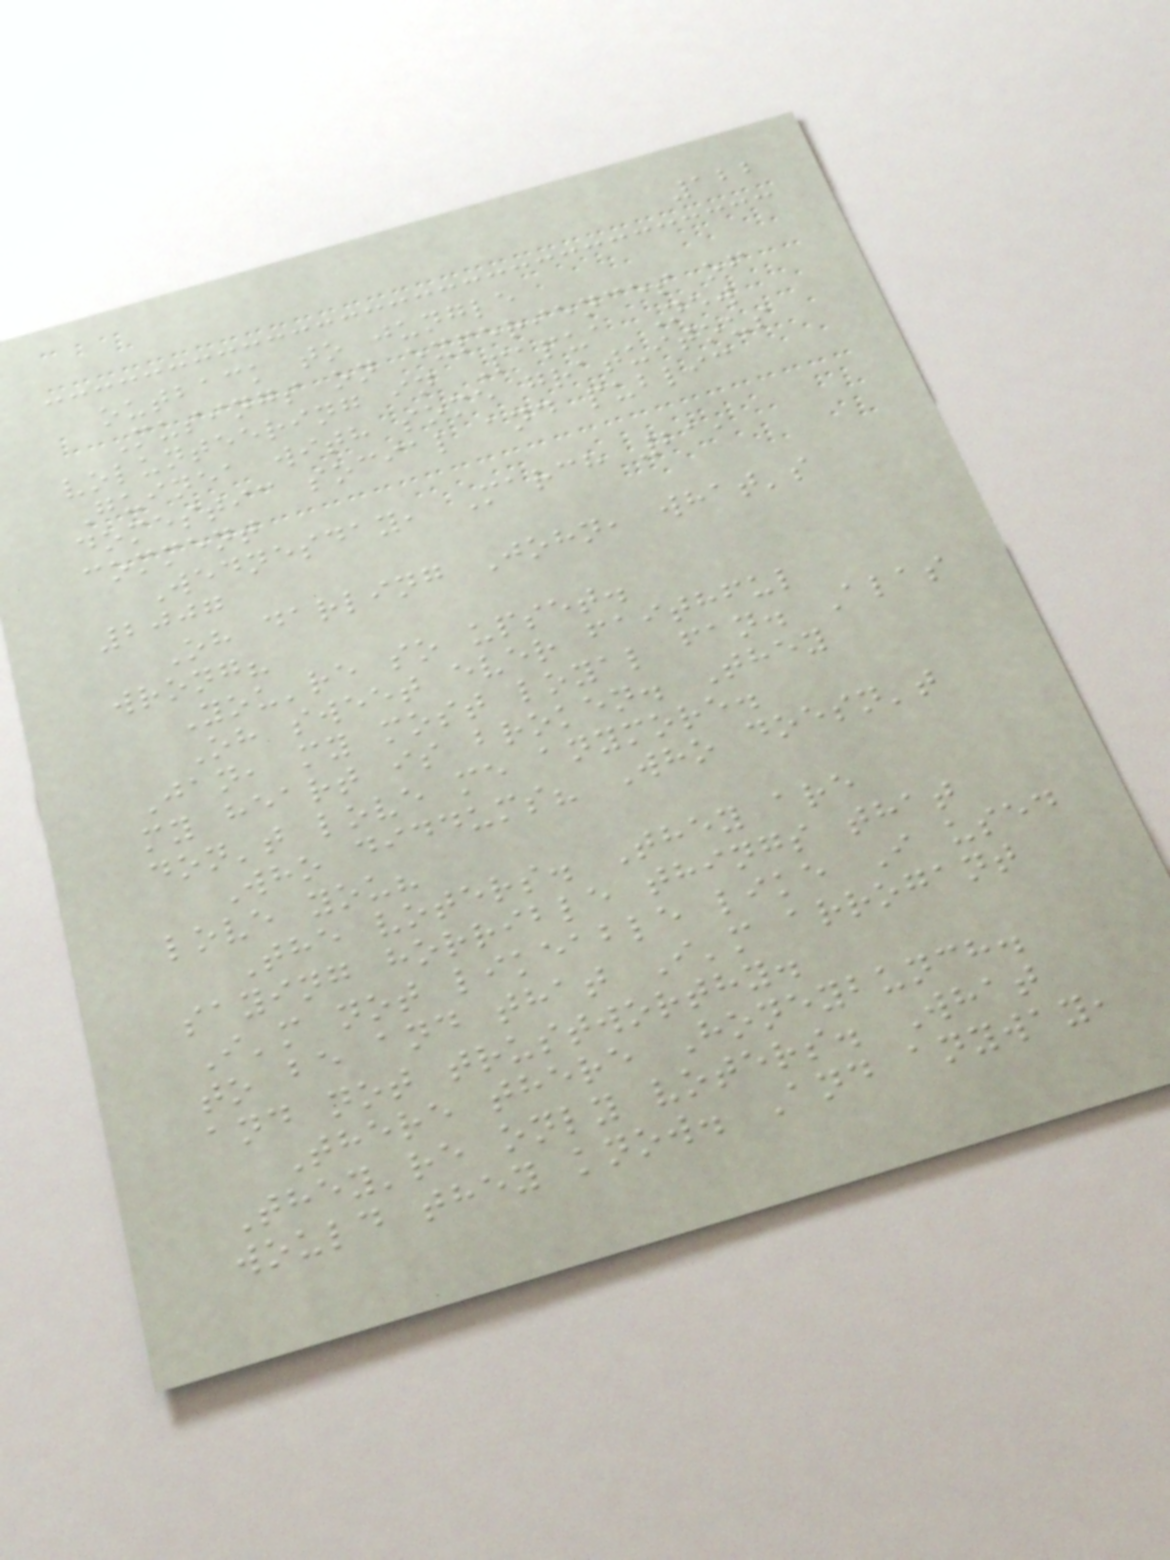122
outback to jungle
Musings on experiences of
volunteering in Papua New
Guinea with some gratuitous
domestic social and public
comment
Wednesday, March 21,
2007
Oh darling John, what's
wrong?
You're so upset.
Oh sweet ever faithful
Jan, my most loyal fan. Alas
my heart is broken. They
don't love me anymore.
Who diddums? Who doesn't
love you?
The voters. They are
saying horrible things that
I'm not likeable like I used
to be and that I'm arrogant
and not trustworthy.
There there Honeybunch.
They're only voters. What
would they know. And anyway,
